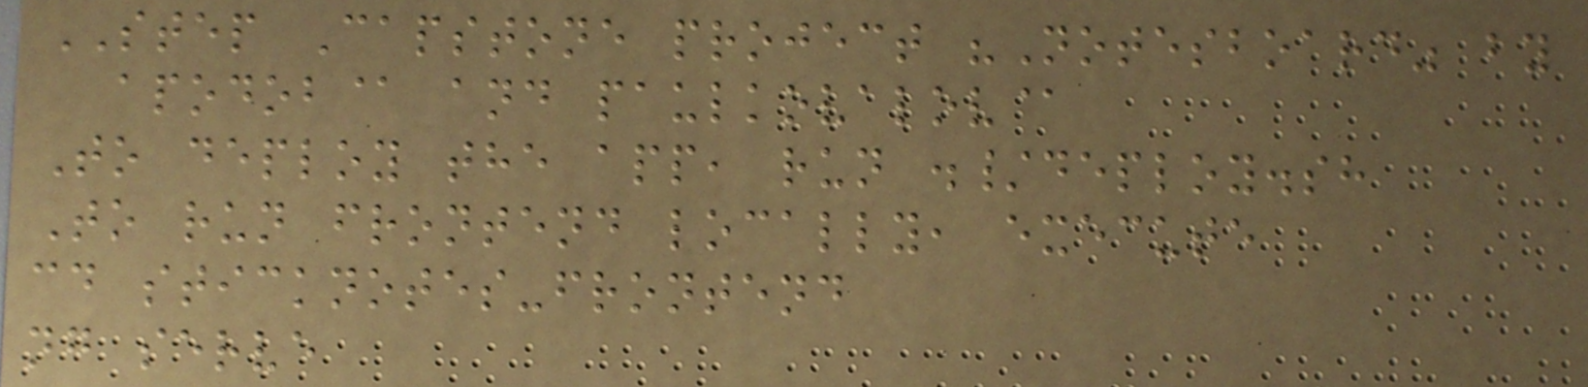STEP Capstone project "Notesboard" by
apodob@ and paulkovalov@
To deploy the app, run ./deploy.sh
To run frontend locally, execute
cd sticknotes-frontend
ng serve
